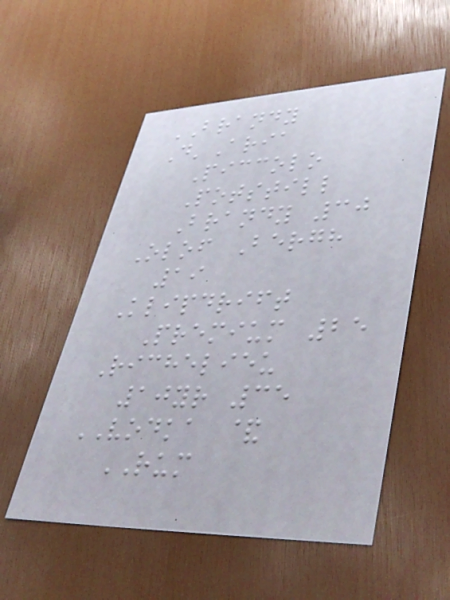BRANDY
D'Aria
Piccolo
Potstill
Brandy 30
Olof Bergh
19
Klipdrift
Premium 25
Richelieu
10yr 35
VODKA &
RUM
